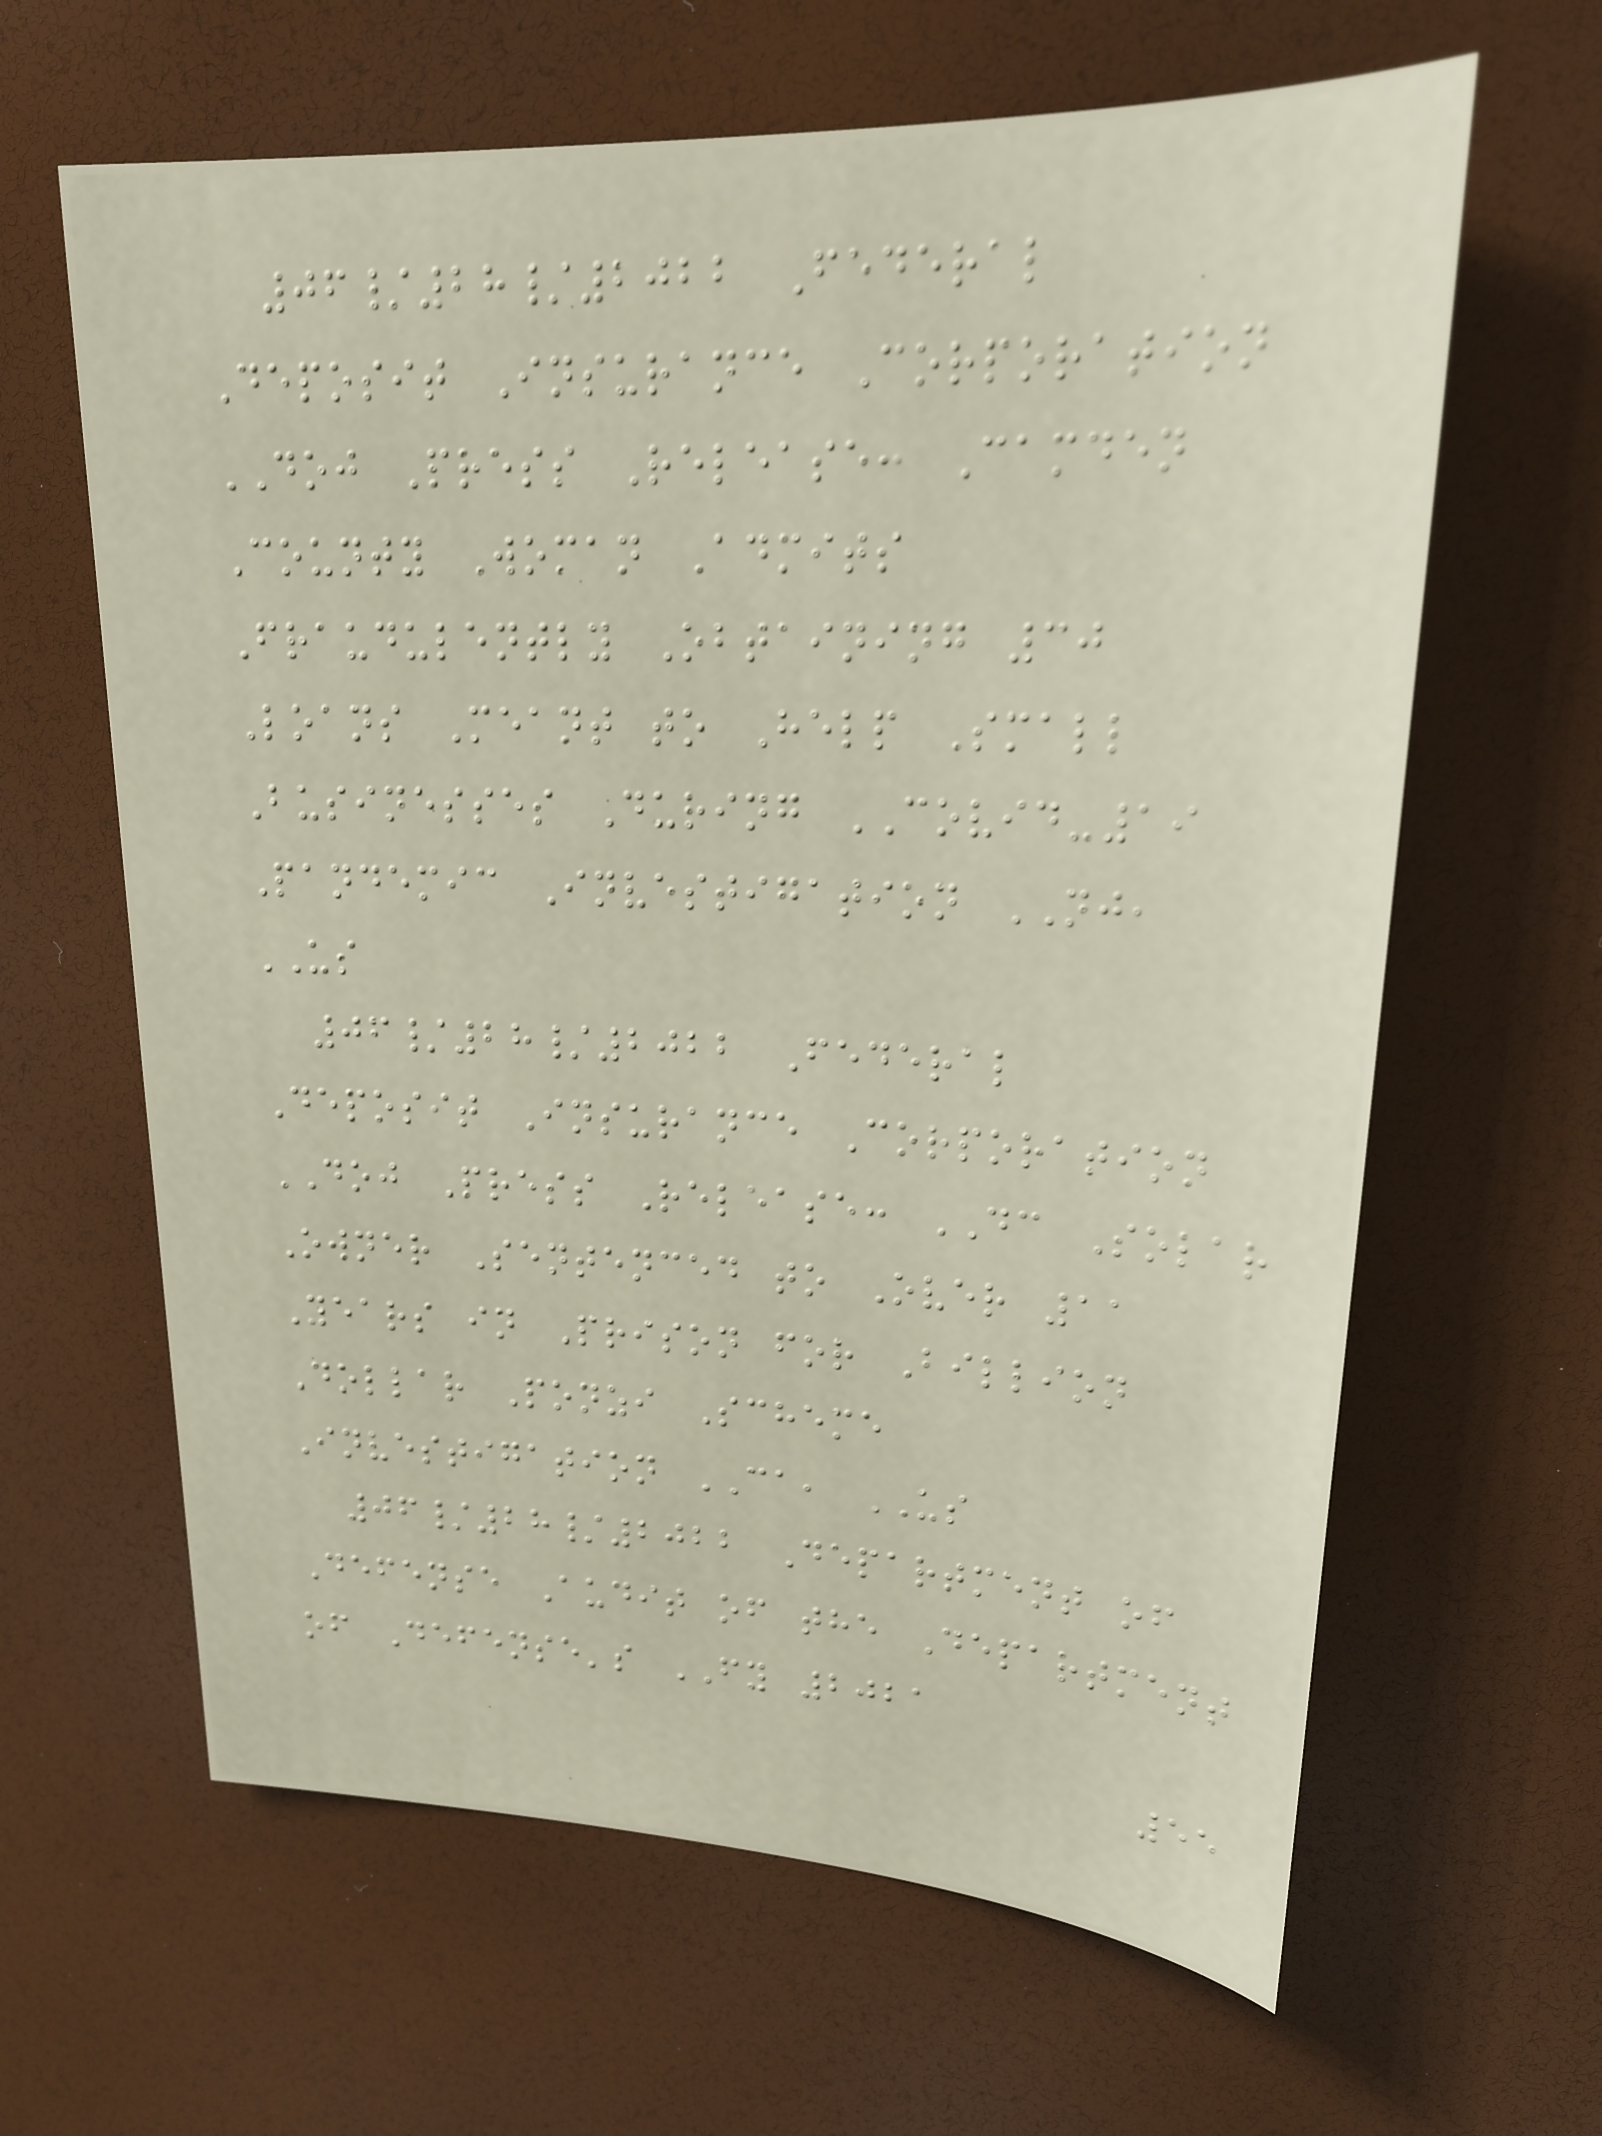06/28/2022 Federal
Deposit Insurance Corporation
DOJ Press Release: Camden
County Woman Admits
Fraudulently Obtaining 30
Loans Meant to Help Small
Businesses During COVID-19
Pandemic Investigation NJ,
US
06/28/2022 Federal
Deposit Insurance Corporation
DOJ Press Release: DC Solar
Owner Sentenced to Over 11
Years in Prison for Billion
Dollar Ponzi Scheme
Investigation CA, US
06/28/2022 Department of
Defense Audit of the Department
of Defense's FY 2021
55
